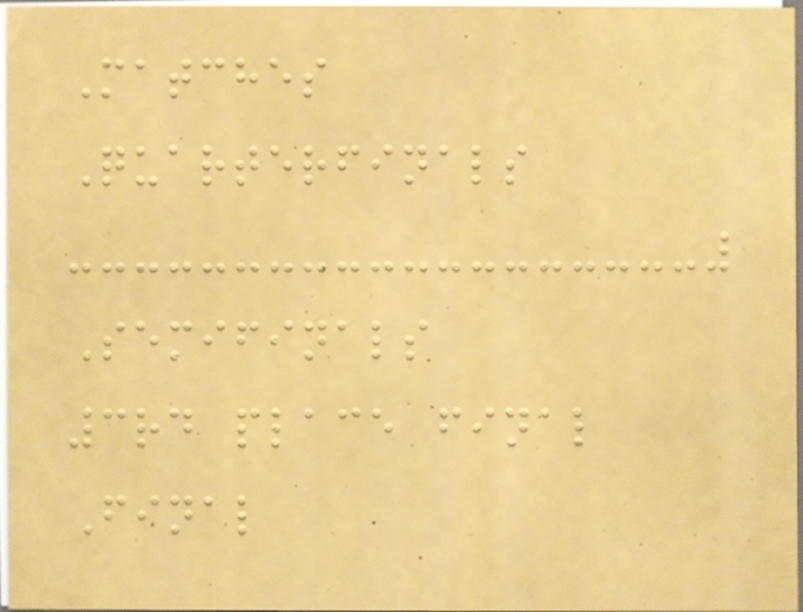Matches
Quarterfinals
Semifinals
3rd place final
Final
